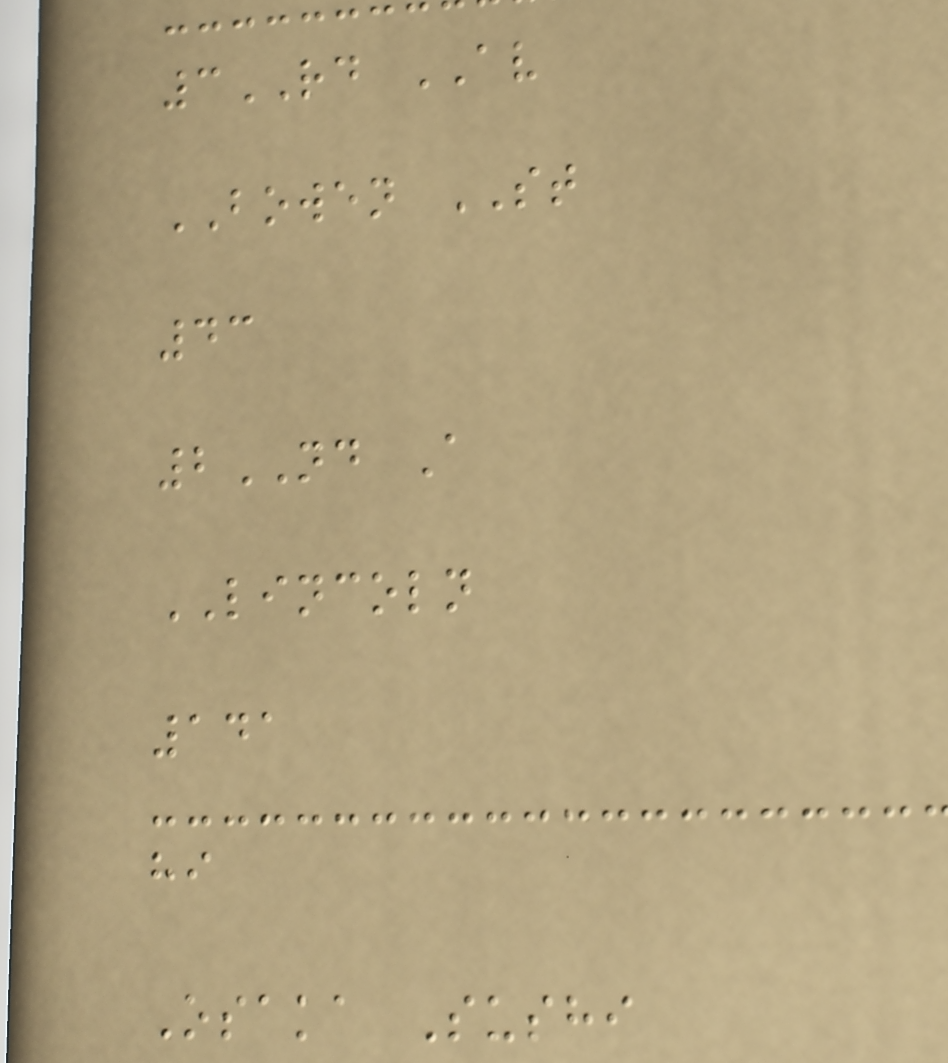3RD AV
BOWEN ST
43
2ND A
LINCOLN
141
hi
Osaka Sushi
